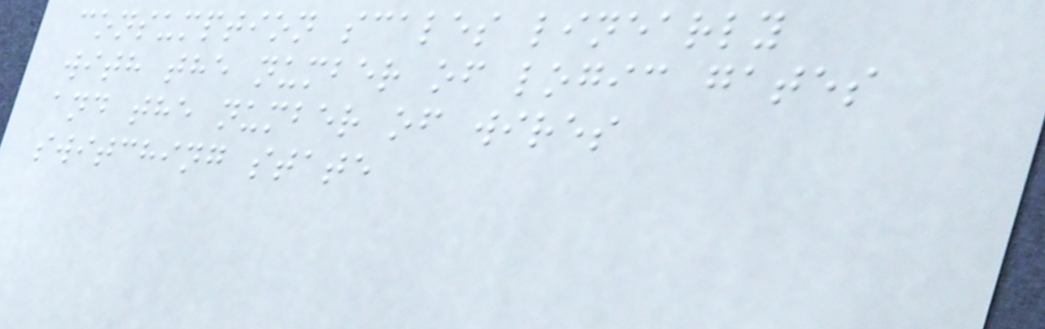consumption scales linearly
with the number of logic gates
and the number of wires
switching state
